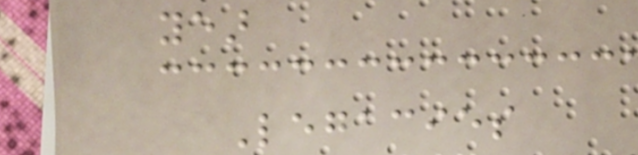year
Legacies
